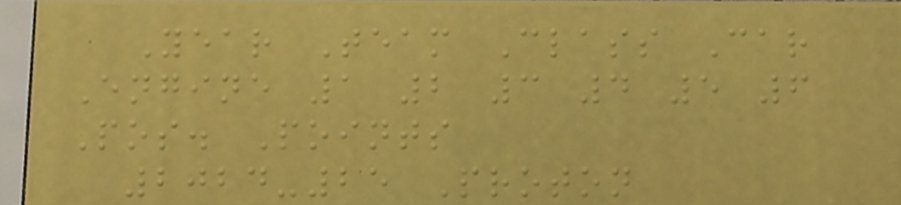Year Team Class Car
Engine 1 2 3 4 5 6
Pos. Points
2024-25 Proton
